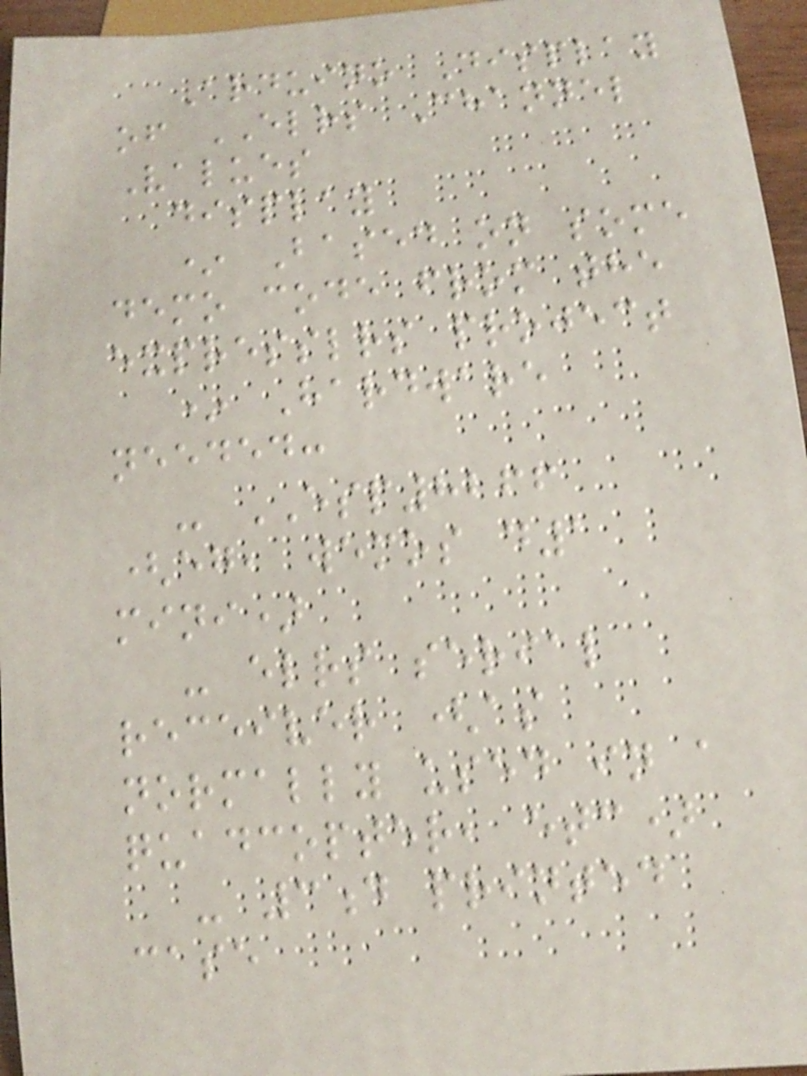Arduino Display
of ELRS Channel
Values
display
* Based on some
demo code from the
expresslrs project
* Hardware
needed:
- ESP8266
(eg, wemos d1
mini)
- elrs serial
receiver (as
normally used in a
quadcopter, etc)
- 3d printed
case
